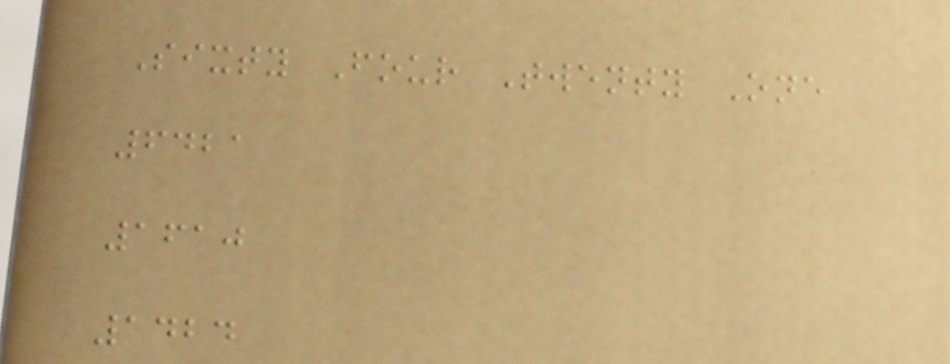Sixty Four Twenty One
6421
1610
1424
